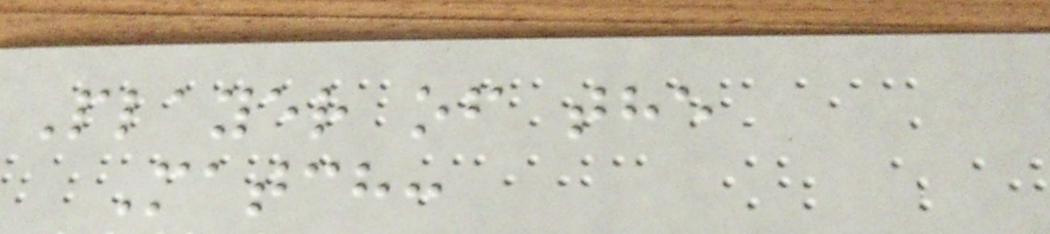Player of the
Match:
